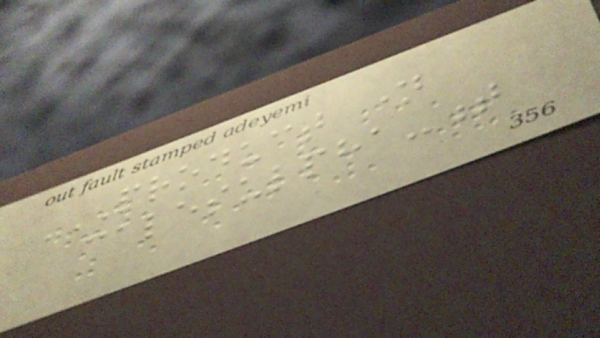PRODUCT NAME
CALESULPHA-T
